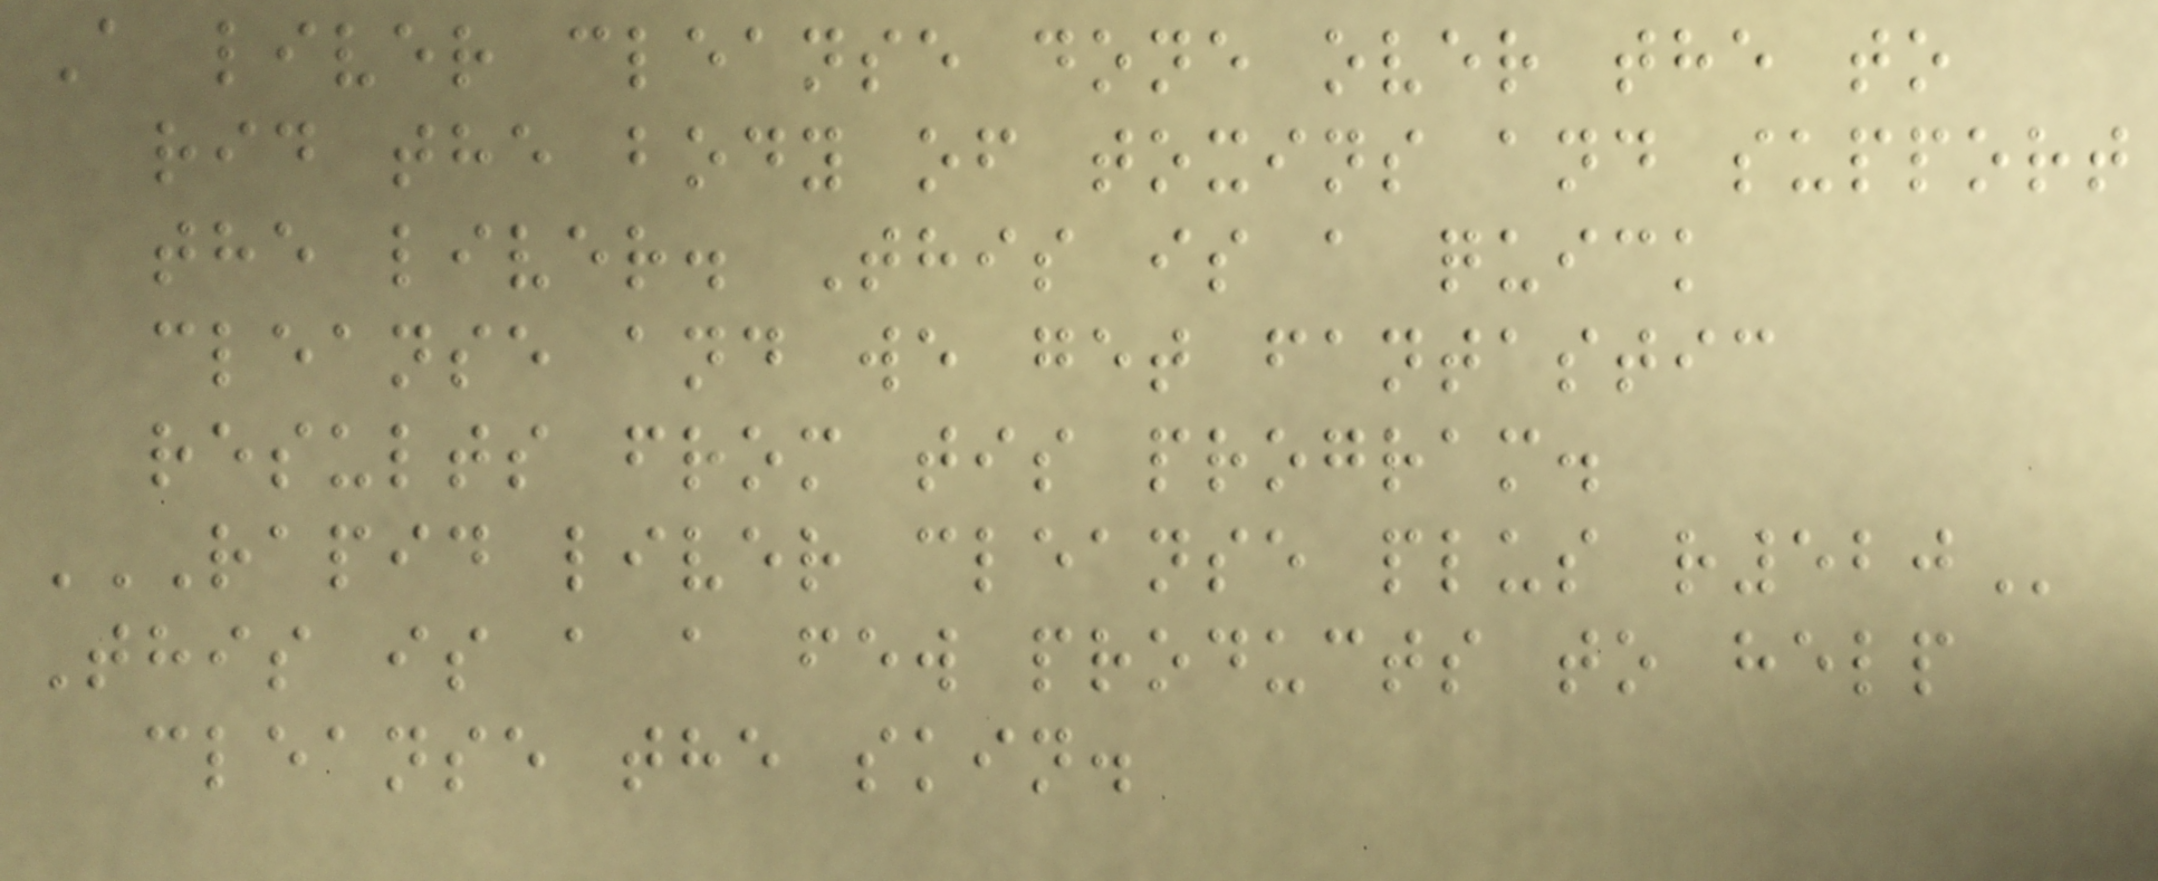A liver cleanse done over the to
rid the body of toxins and support
the liver. This is a quick
cleanse and we get fantastic
results from tis program.
RAPID LIVER CLEANSE PLUS R520
This is a a few products to help
cleanse the skin.
